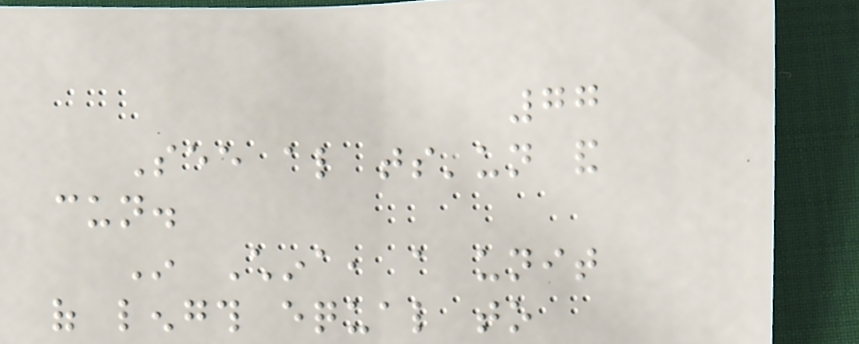77
See also ts'un and
cun.
In China, a unit
of length equal to
